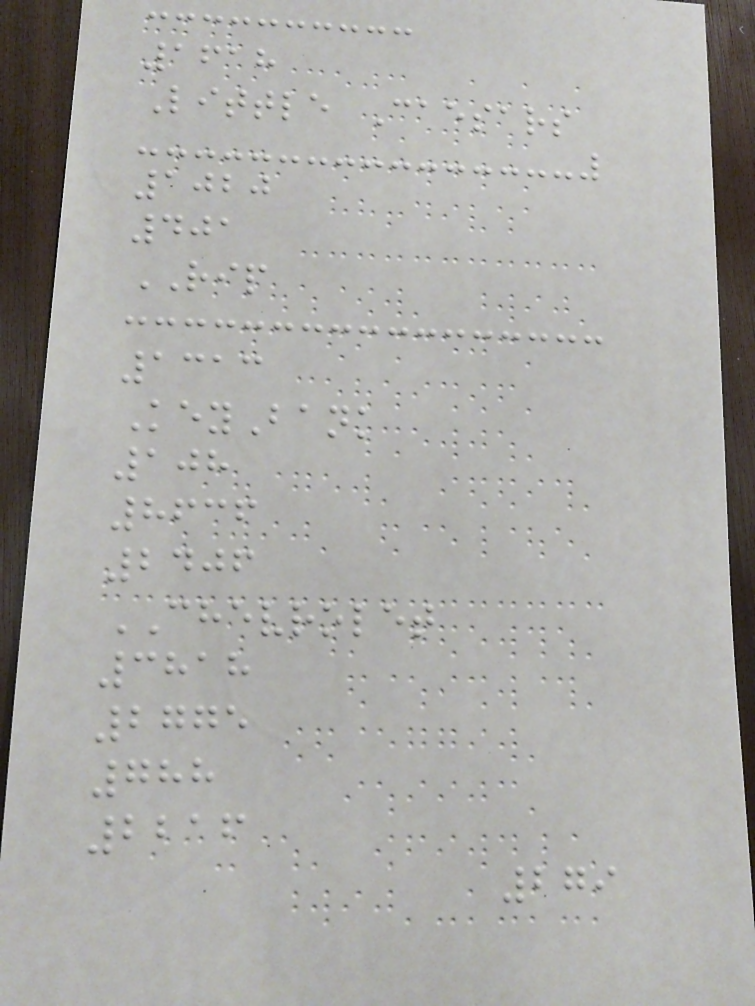1618
Little Caesars
1020
401
RIP
1313
KeyBank
108
8636
2406
CHEVROLET
3818
2775
788
2216
279
